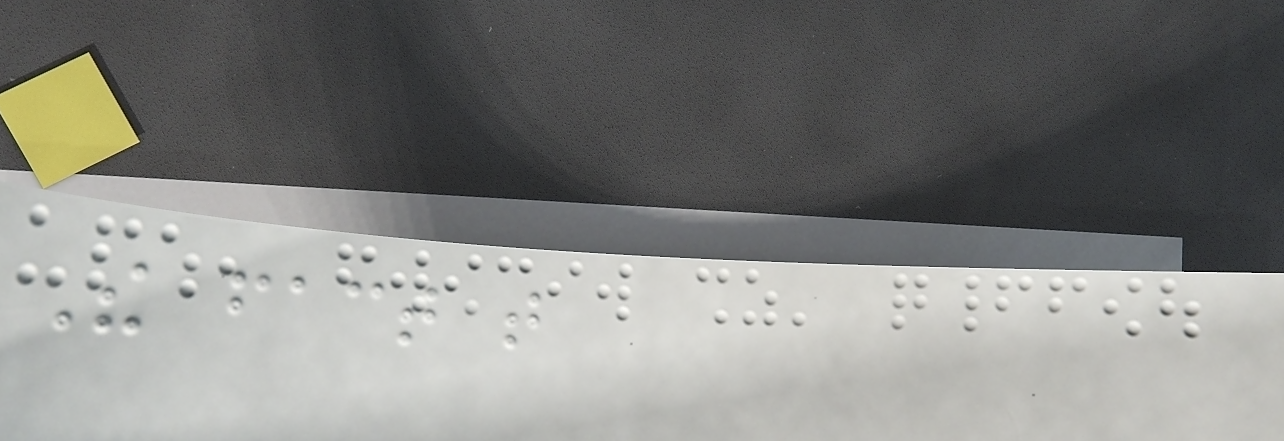The fact that
